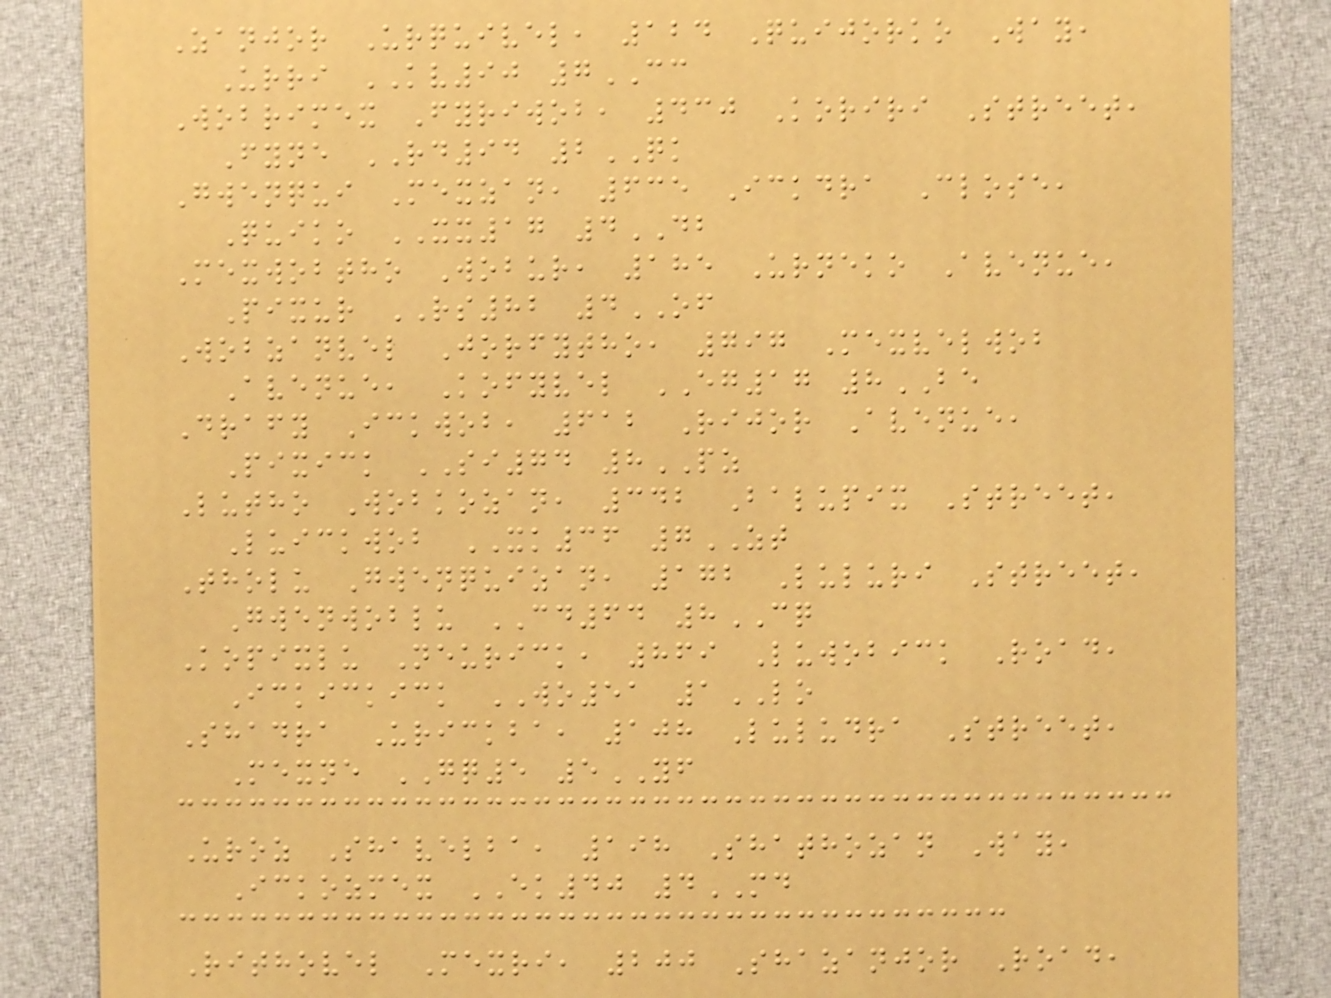Zanjor Urquivel, 124 Quijorko Way,
Urri KV90 7CC
Wobrimex Fyriwob, 430 Koriri Street,
Fyne RD94 2QK
Gwenqui Mexzan, 635 Ickdra Close,
Quiko XX17 4DB
Mexwobtho Wobur, 185 Urneko Avenue,
Pixur RS82 4OF
Wobzanvel Jorfytho, 797 Mexvelwob
Avenue, Kofyvel EG17 8BE
Drafy Ickwob, 612 Rijor Avenue,
Pixick SI74 8PZ
Lutho Wobkozan, 342 Balupix Street,
Luickwob XK36 7ZT
Tholu Gwenquizan, 172 Luluri Street,
Gwenwoblu CD64 8CQ
Kopixlu Neurick, 869 Luwobick Road,
Ickickick WO51 1LO
Shadra Urickba, 108 Luludra Street,
Mexne GQ5 5YF
Uroz Shavelba, 198 Shathozan Way,
Ickozmex EK40 4MD
Rithovel Mexri, 200 Shazanjor Road,
